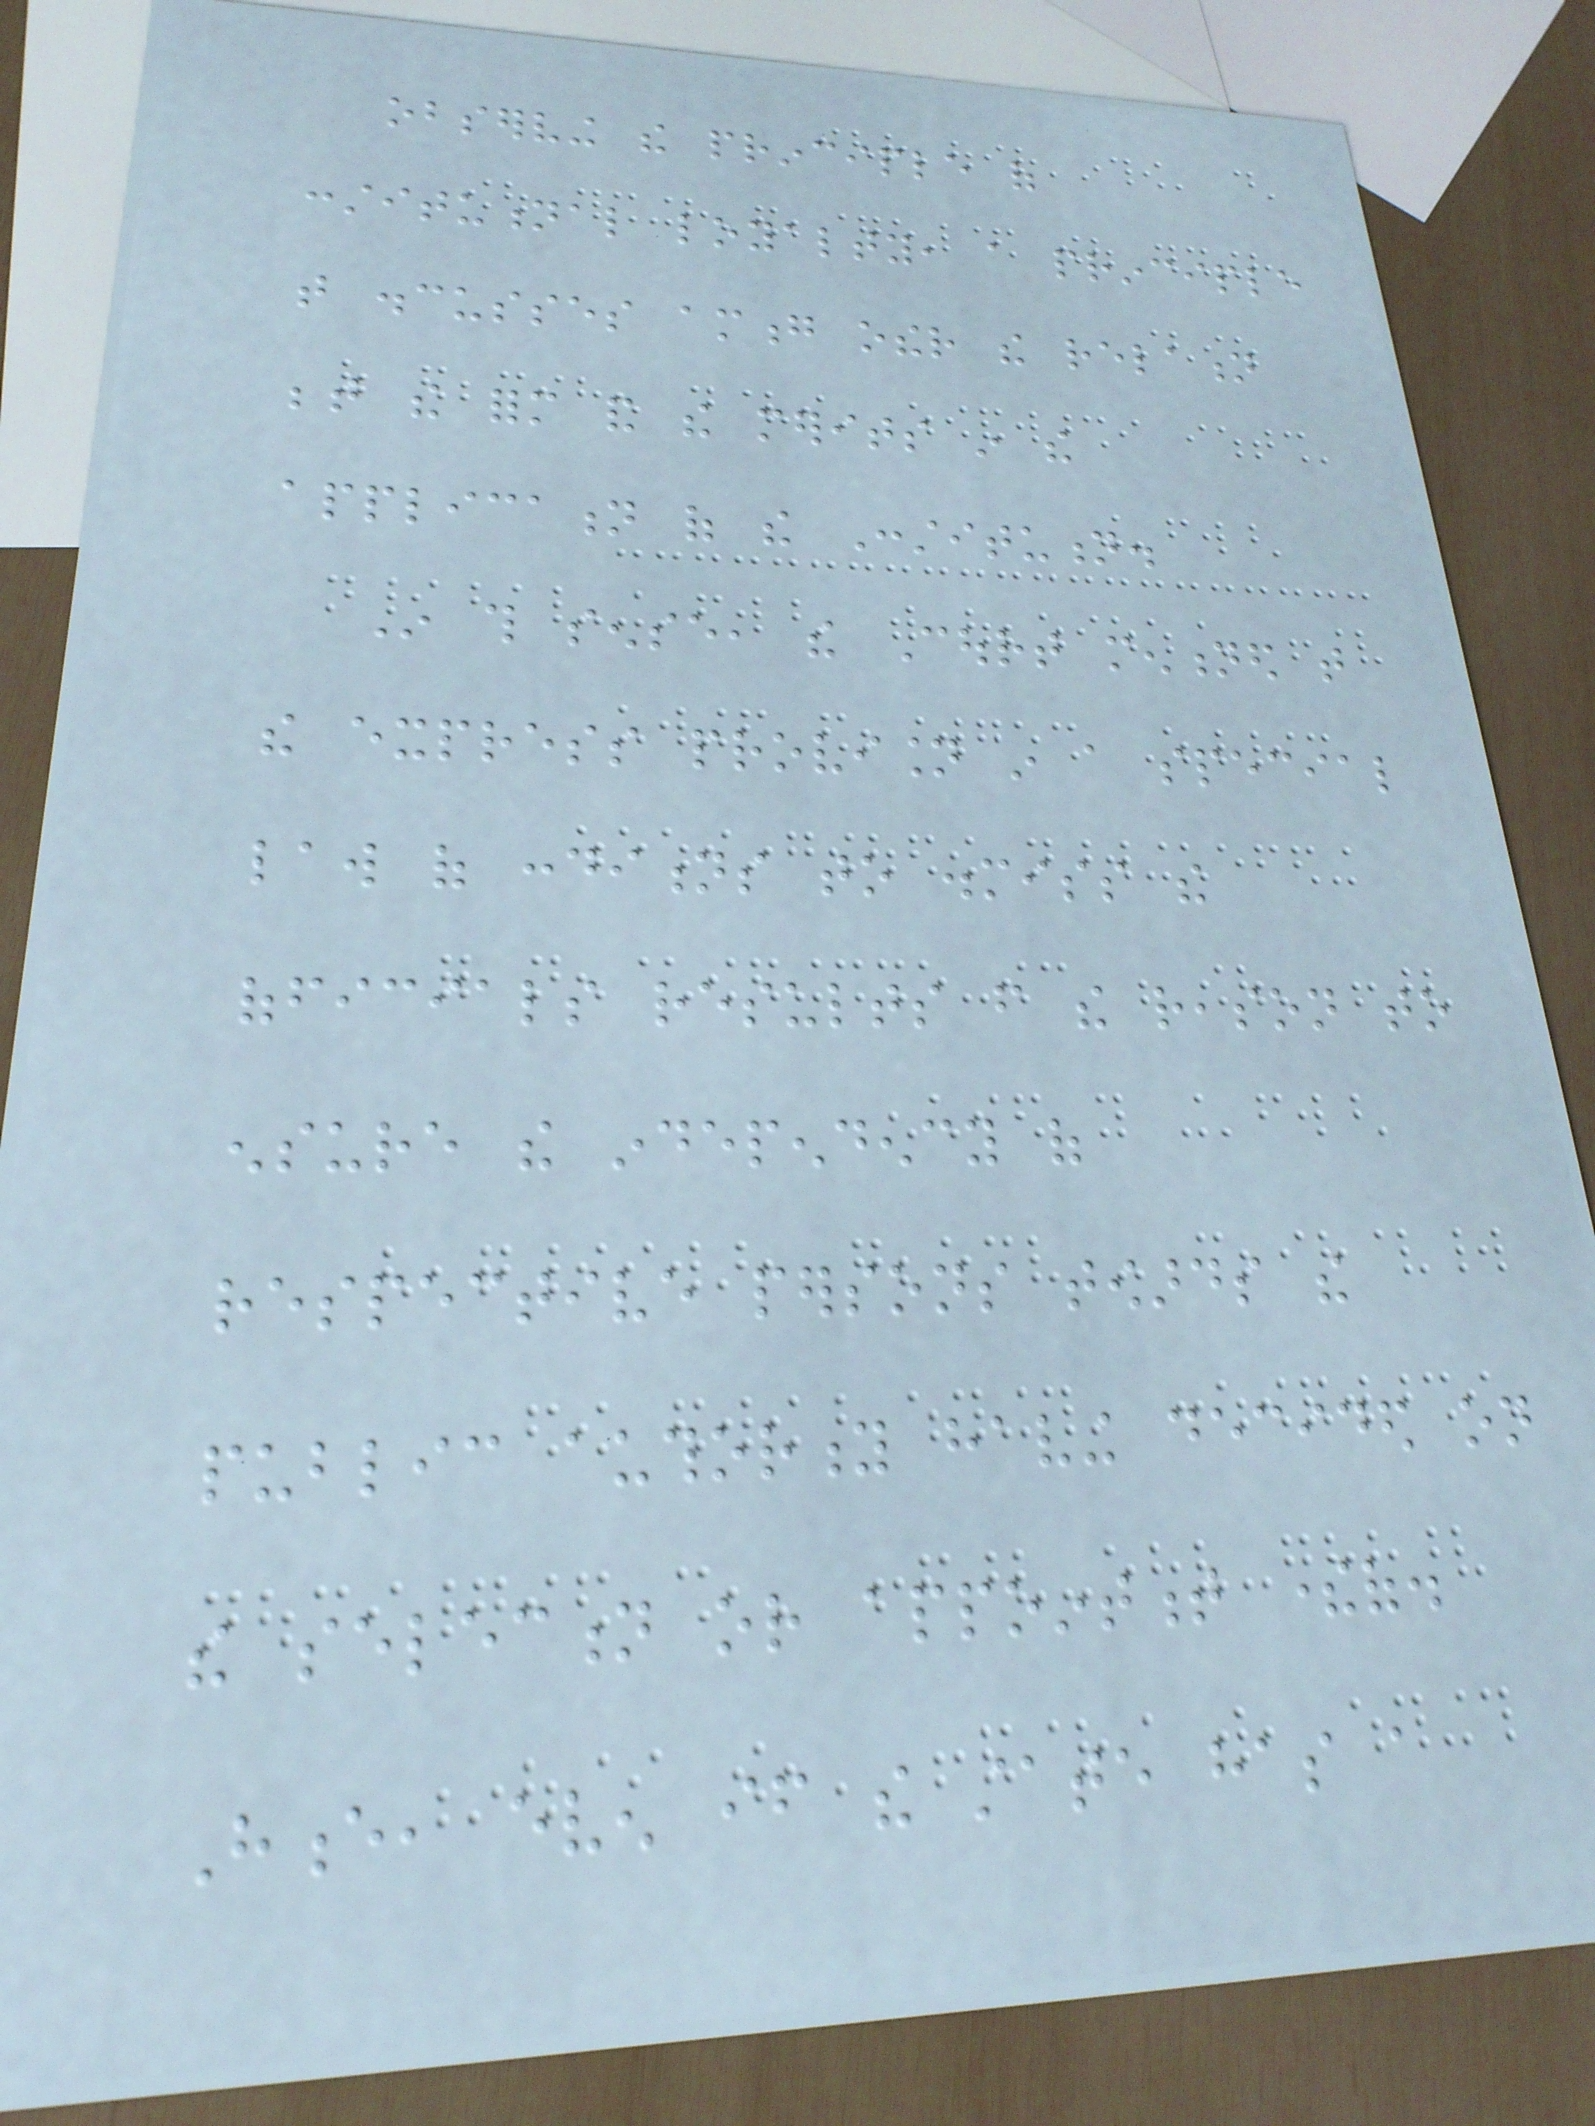observing the principle of
constitutional loyalty, a principle
that discusses among other the relation
between the form and the merits in the
application of the Constitution.
In this sense, the Court mentioned that
the express provision in a special
law of conditions to dismiss the
officials results from the reason to
ensure the independency of
respective persons towards the
public authority having decided on
the selection or appointment thereof.
Hence, even if the state has a
